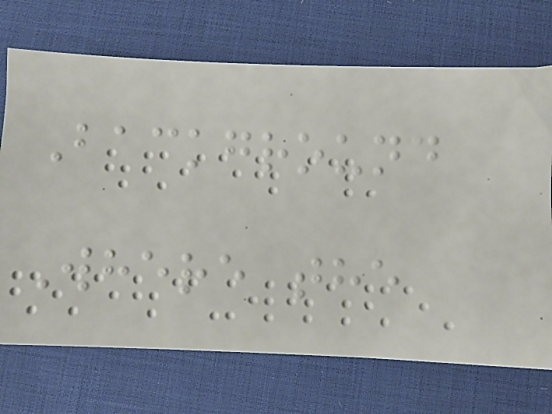Background
Where the
